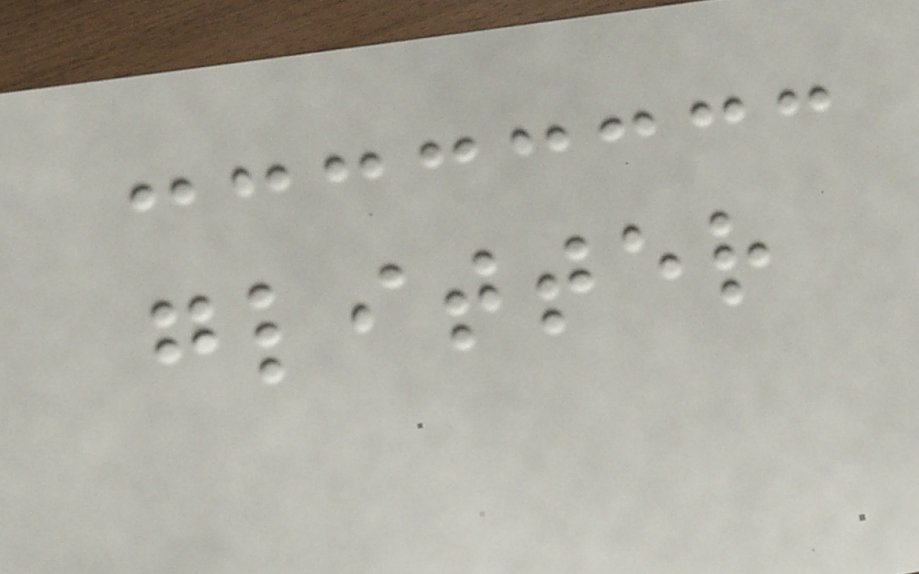glitter
